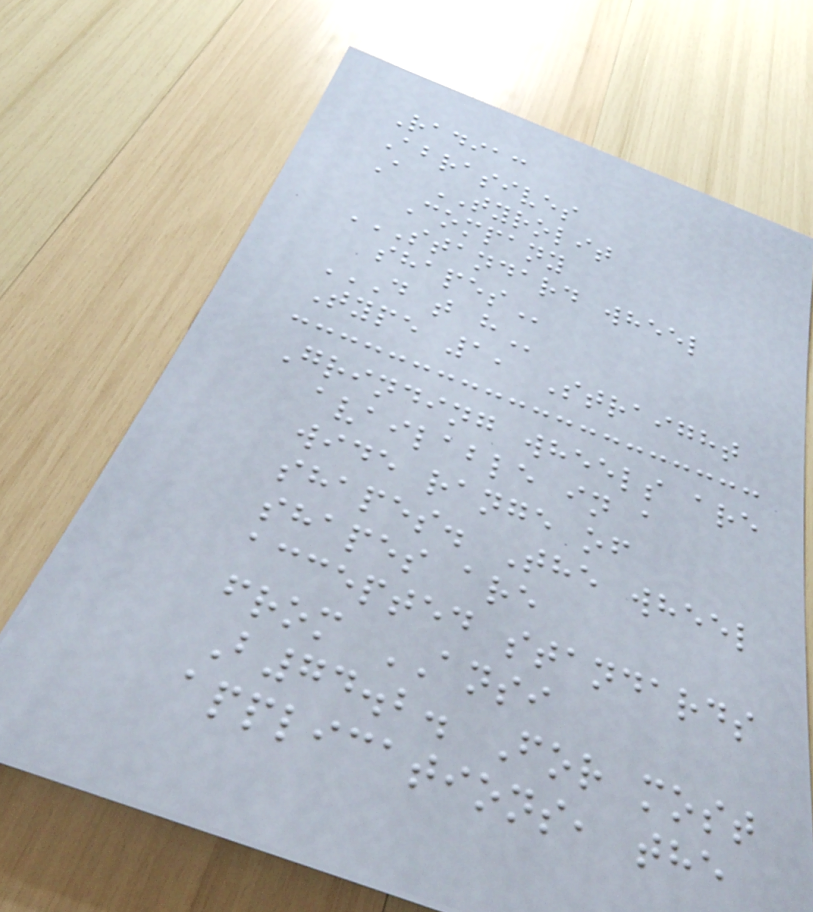Radiac
Abrasives
A TYROLIT
Company
STANDARD WHEEL
SHAPES
D T H
Type 1, Straight
Grinding wheels are
available in a
wide range of
shapes. The wheel
shapes are
accepted standards
from ANSI
B74.2. For most
applications, the
